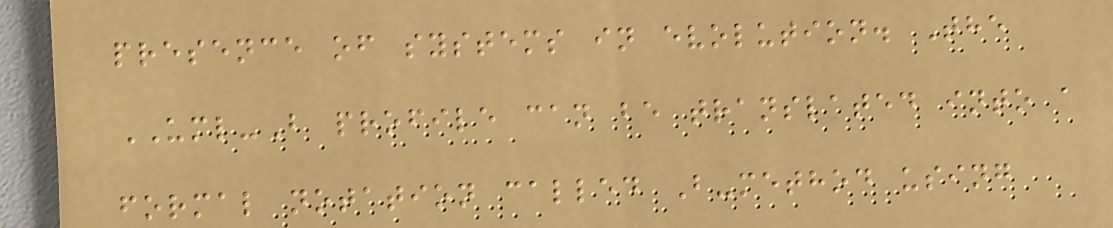presence of systems in evolution. The
UML-B profile can be translated into a
formal notation called B-method using
